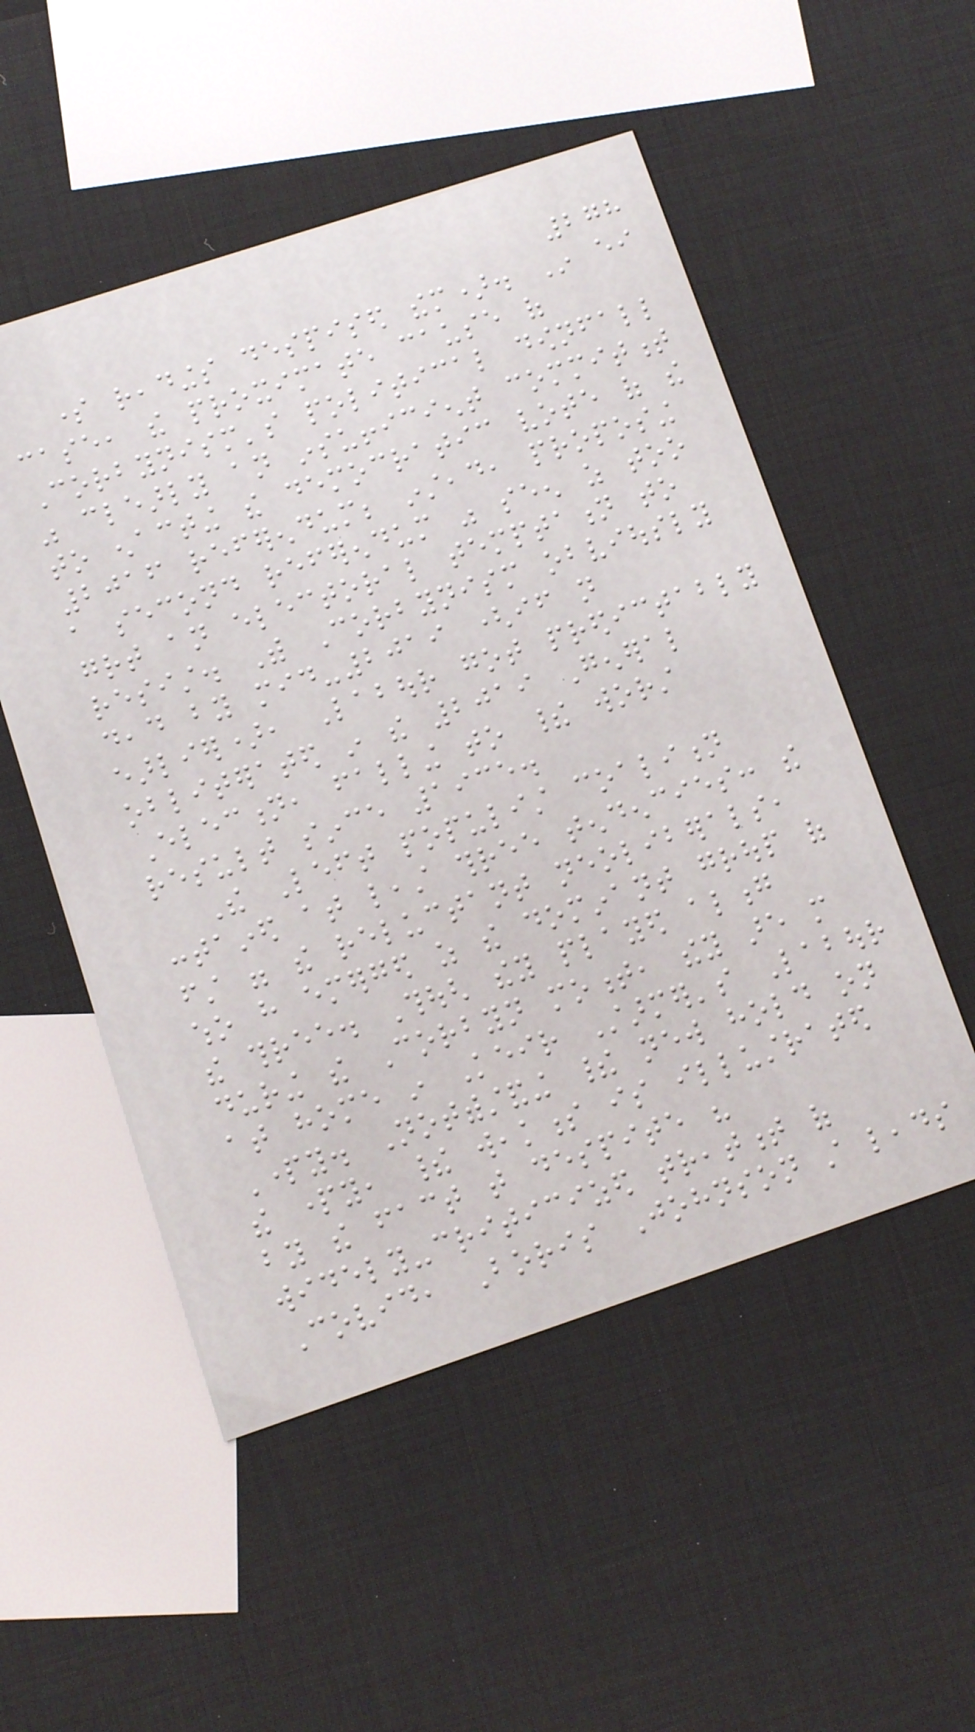278
some readings despised them). In either
case, the proximate cause of
Corbynism's political downfall
was clearly an insufficient commitment
to enacting the democratic vote of the
2016 referendum; instead, proposing
a second referendum was seen as too
great an electoral temptation to
resist. With Corbynism obviously
dead by mid-2019 (if not
earlier), Labour got predictably
obliterated in the 2019 General
Election, falling to their worst
result since 1935.
The Left populist coalition
contained at least three tendencies: the
first were the reluctant neoliberals,
who have emerged as the dominant group of
the three. Though they played along
during the Corbyn moment, they are more
at home in Keir Starmer's Labour
Party. Notwithstanding their new hold on
the party, their weakness is illustrated
by the fact that despite his
widely-criticized treatment of
Covid, Boris Johnson still leads
